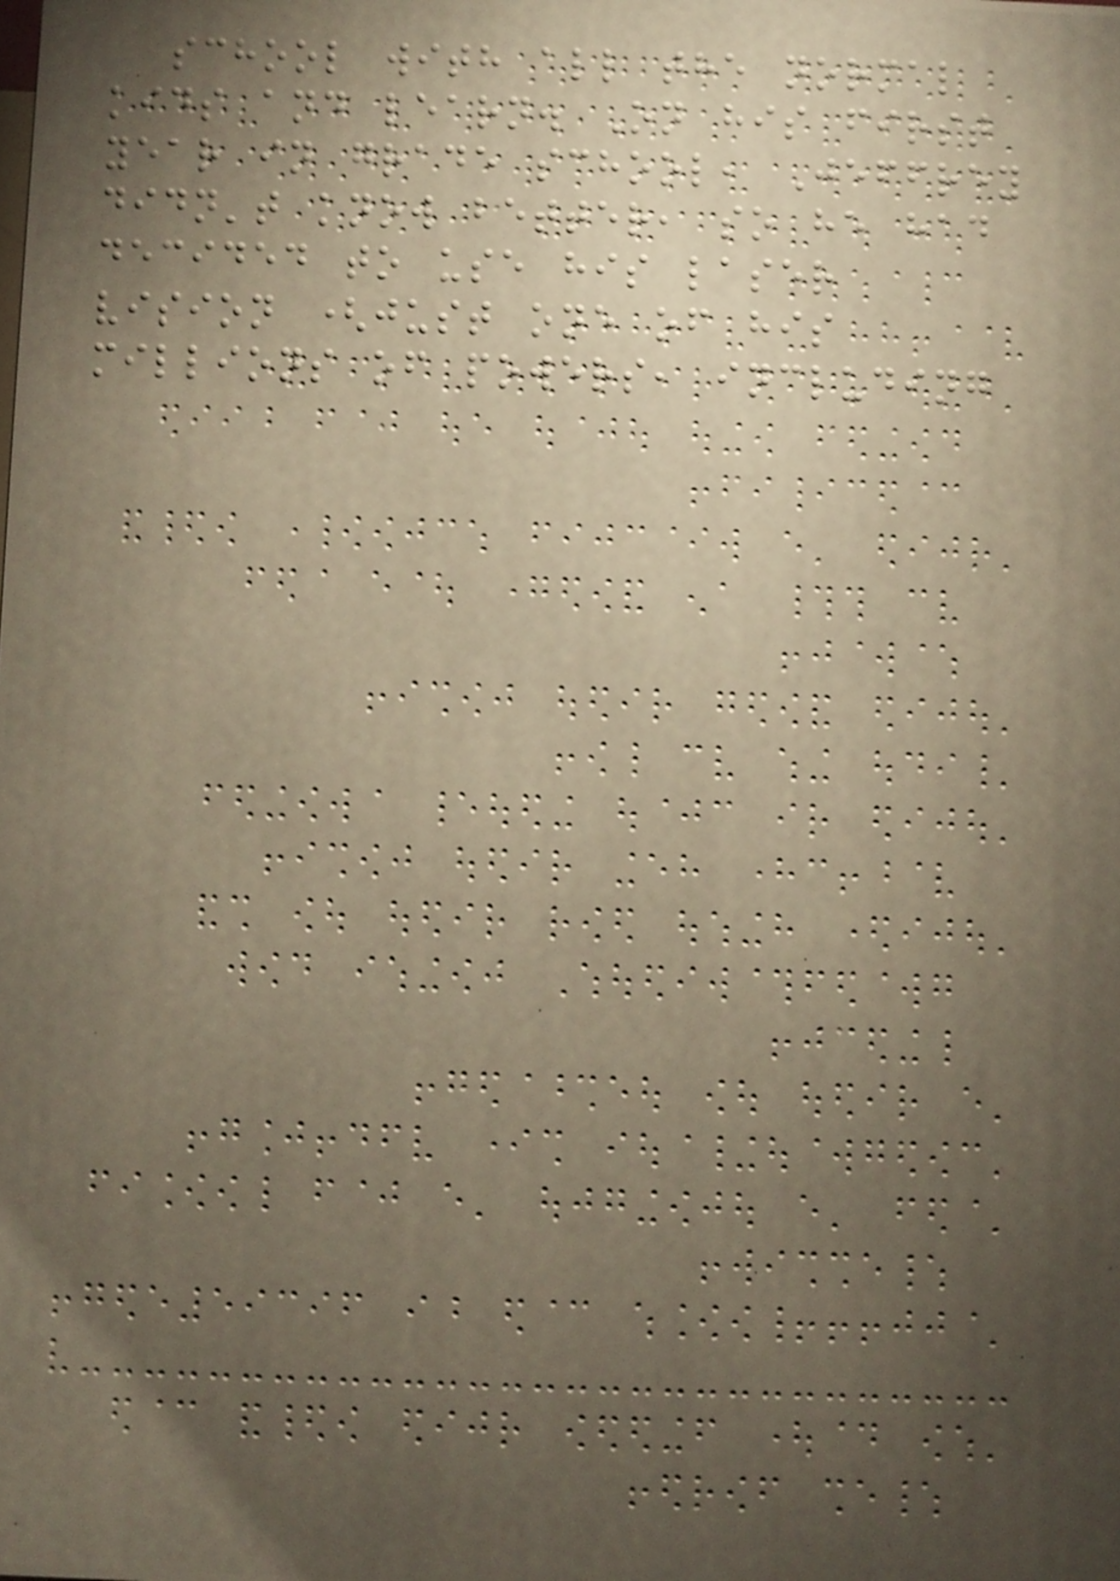school with all the normal
kids and learn. On his first
year in grade school, Jeffrey
didn't know better, so he had
decided to use his laser
vision (just one of his
millions of powers, including
